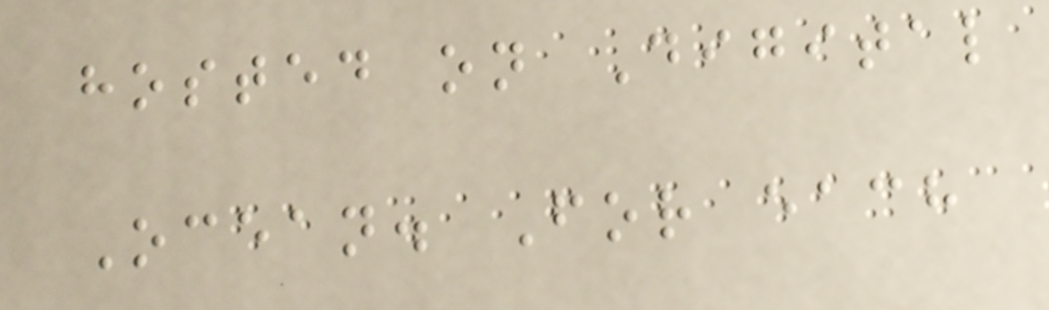hosted on Digital
Ocean. For each
